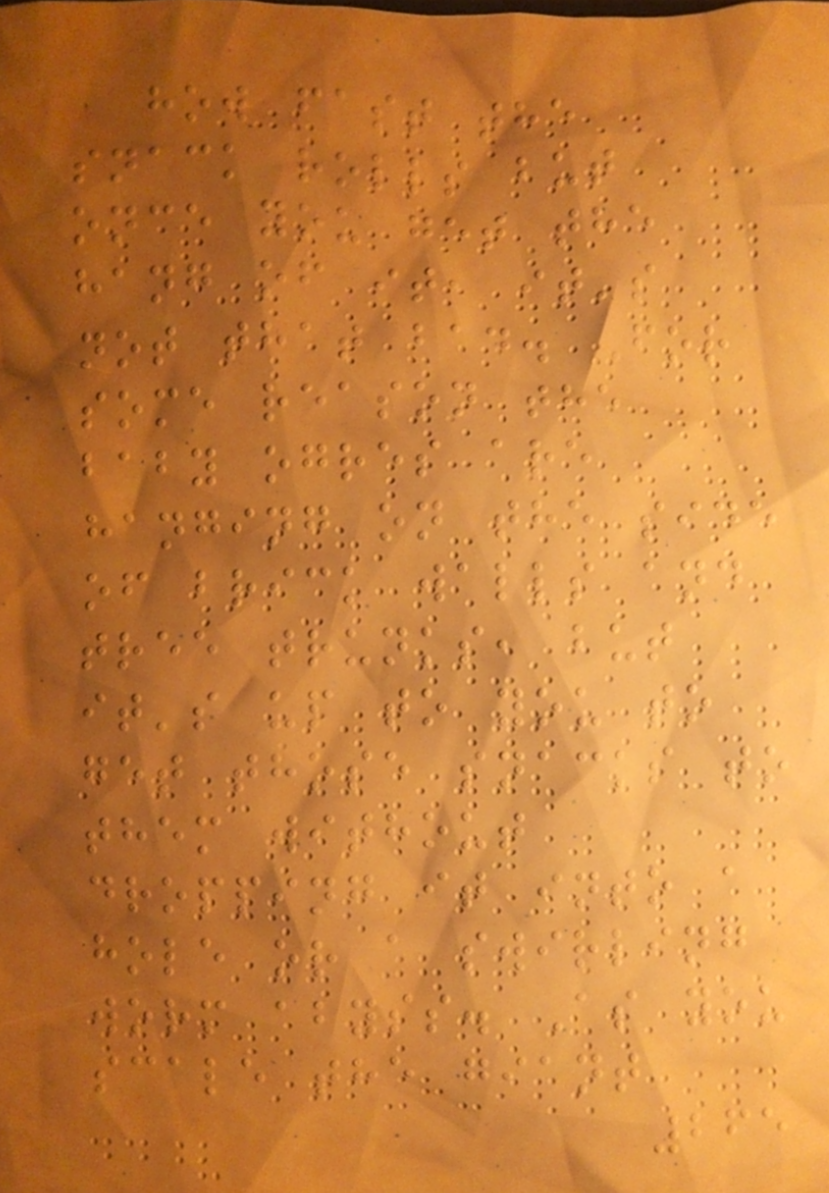how fast the
snack rolls but
once you get the
hang of it, it's
not that bad. For
some reason the
baby ogres are
hanging on the side
of brick walls and
tree trunks, but
it's up to you to
get those snacks to
them without
dropping it into a
hole or a swirling
worm abyss. As you
scale the giant
265
